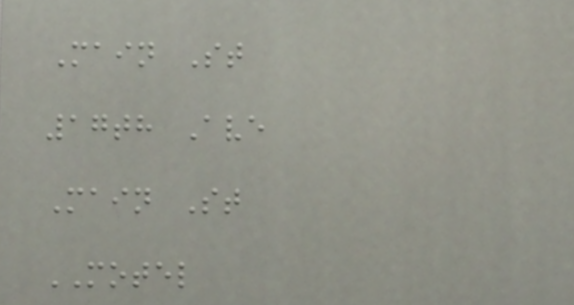Main St
17th Ave
Main St
MOTEL
